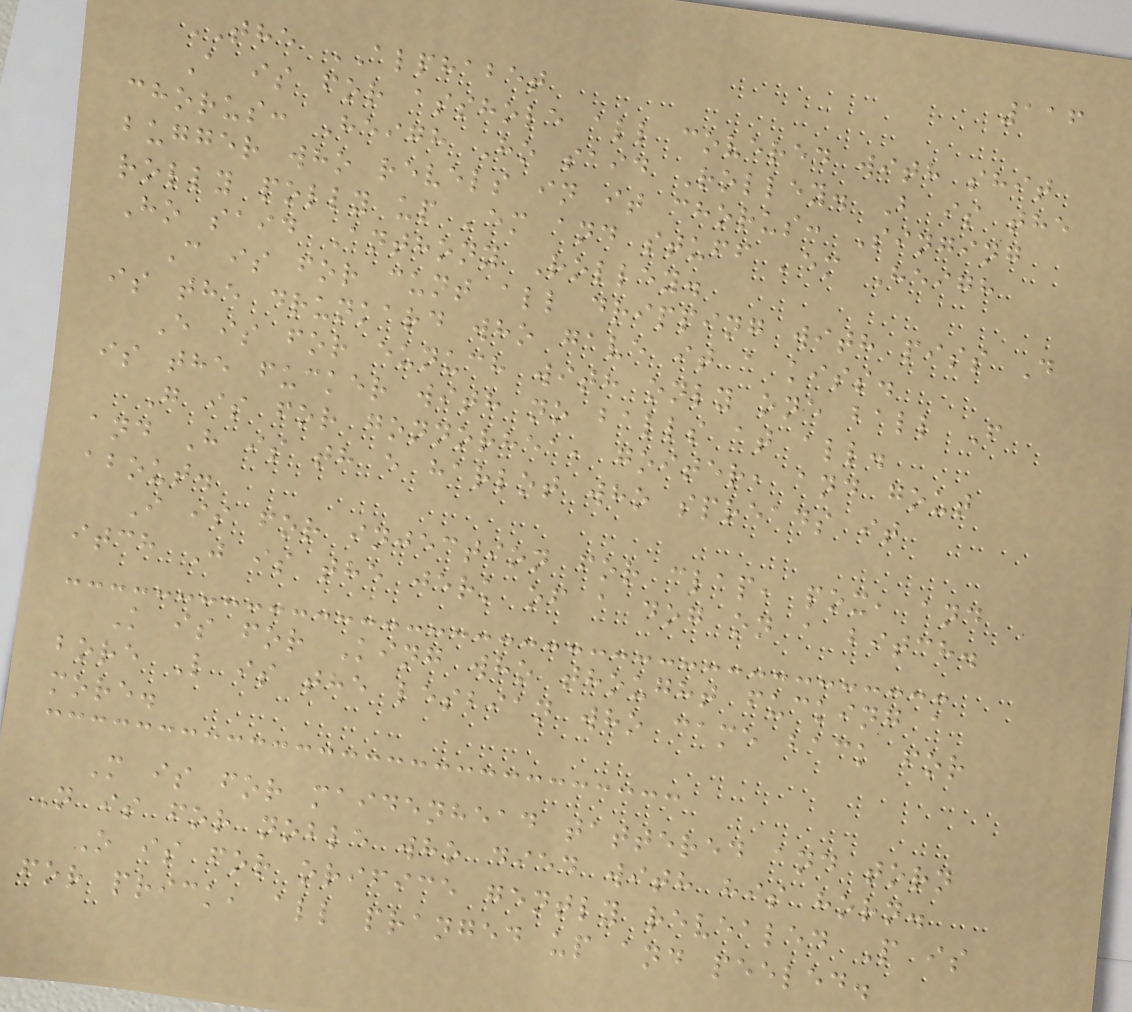116
THE ALPHABET
A is for asshole all covered with shit
chorus: Heigh Ho said Rolley. B is the
bugger who revels in it chorus: Singing
rolly polly up 'em and stuff 'em Heigh
Ho said Anthony Rolley.
C is for cunt all dripping with piss D
is the drunkard who gave it a kiss.
E is for eunuch with only one ball F
is the fucker with no balls at all.
G is for gonnorhea, goiter, and gout
and H is th e harlot who spreads it
about.
I is for injection for clap, pox, and
itch J is the jerk of a dog on a bitch.
K is for King who thought fucking a
bore L is the lesbian who came back for
more.
M is for maidenhead tattered and torn
N is for noble who died with his horn.
O is for orifice gently revealed P is
for prick, all pranged up and peeled.
